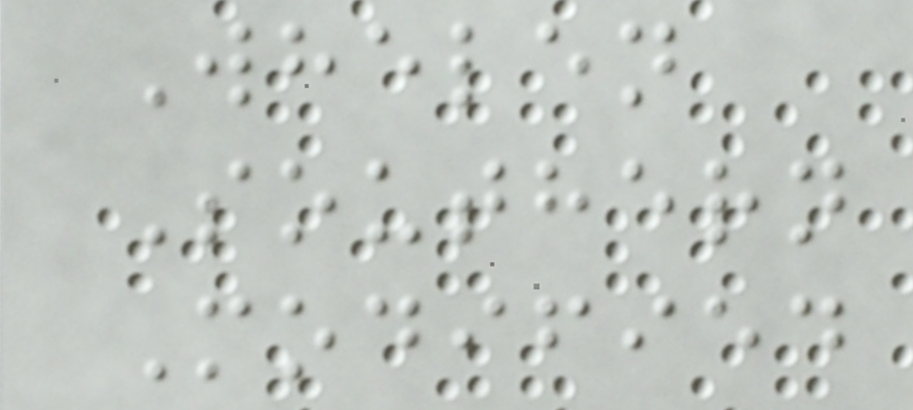Whelen
Southern
Modified
